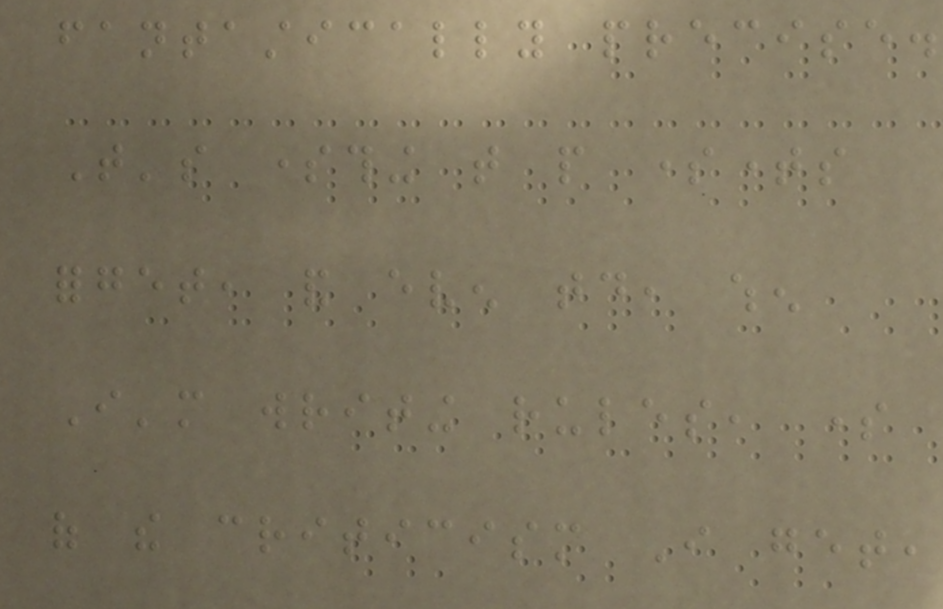fantastically precise.
That's something that people sometimes
forget, and even today, when
I'm writing rules, some
of the criticism I get,
